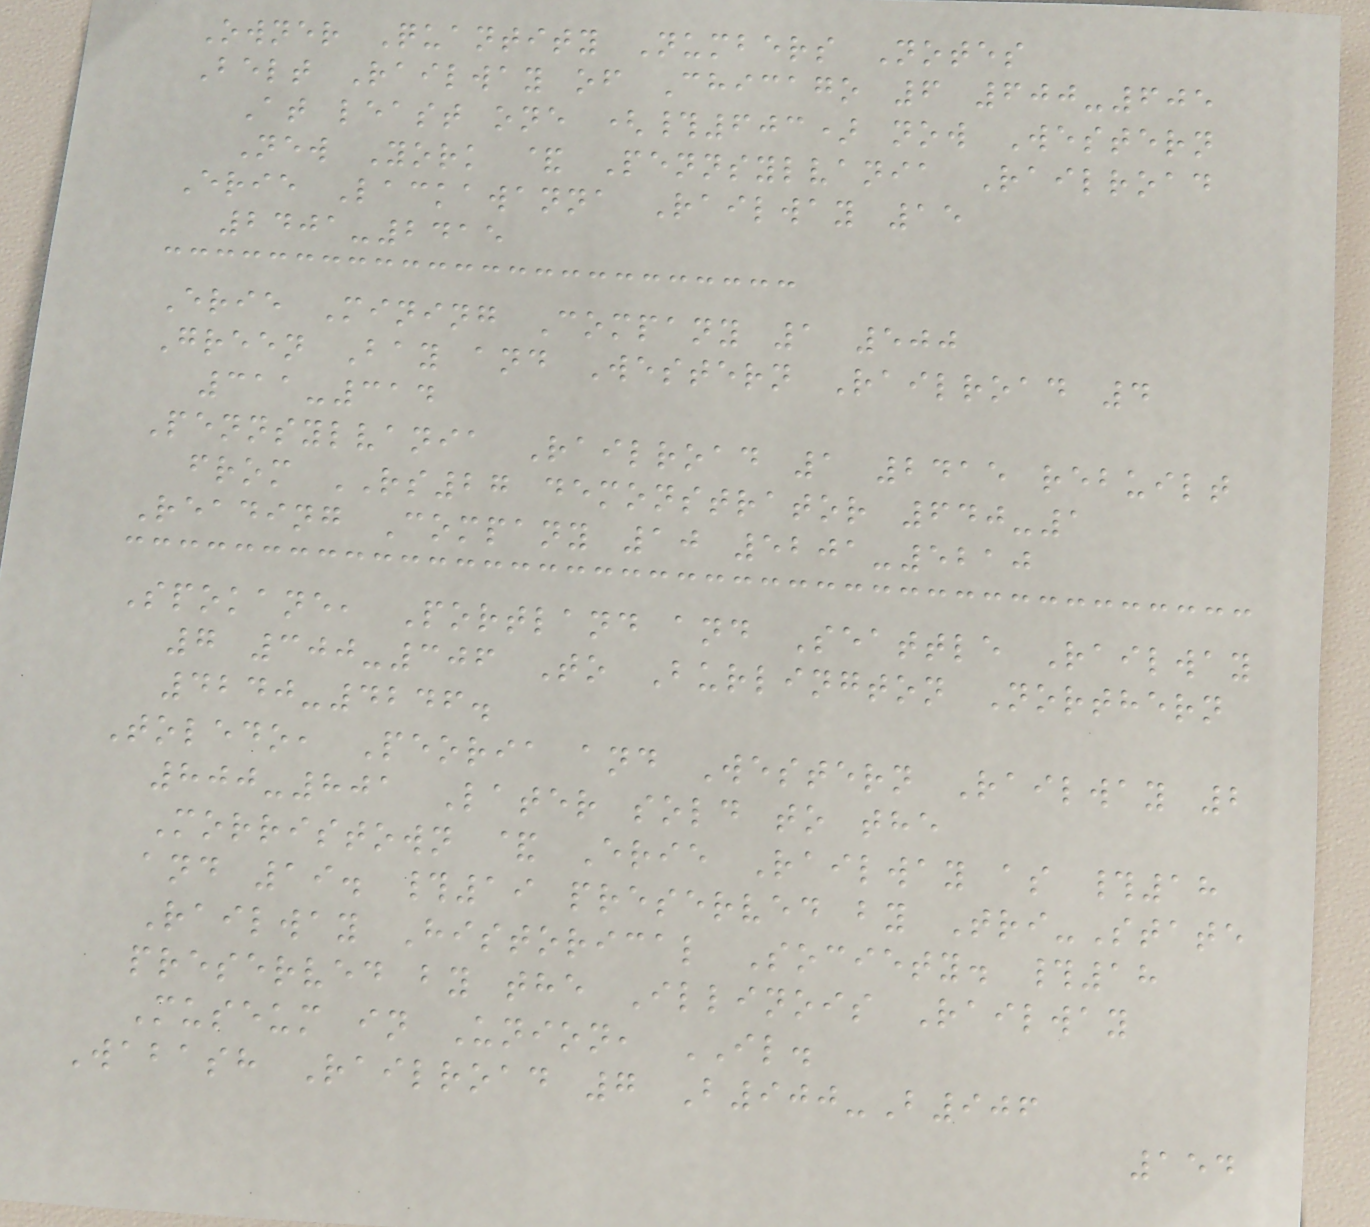Owner Quantity Numbers Notes
Belt Railway of Chicago 6 600-605
At least one (#603) now Western
New York & Pennsylvania Railroad
Erie Lackawanna Railway 15
2401-2415
Erie Mining Company 1 500
Green Bay and Western Railroad 4
311-314
Pennsylvania Railroad 1 2415 rebuilt
from RS27 demonstrator 640-1
Reading Company 10 5201-5210
Spokane, Portland and Seattle Railway
7 300-306 To Burlington Northern
4240-4246.
Toledo, Peoria and Western Railway 2
800-801 Later sold to the
Morristown & Erie Railway as #18
and 19. #19 preserved by Tri-State
Railway Historical Society. #18
preserved by the Illinois Railway
Museum in Union, IL.
Wabash Railroad 7 B900-B906
154
